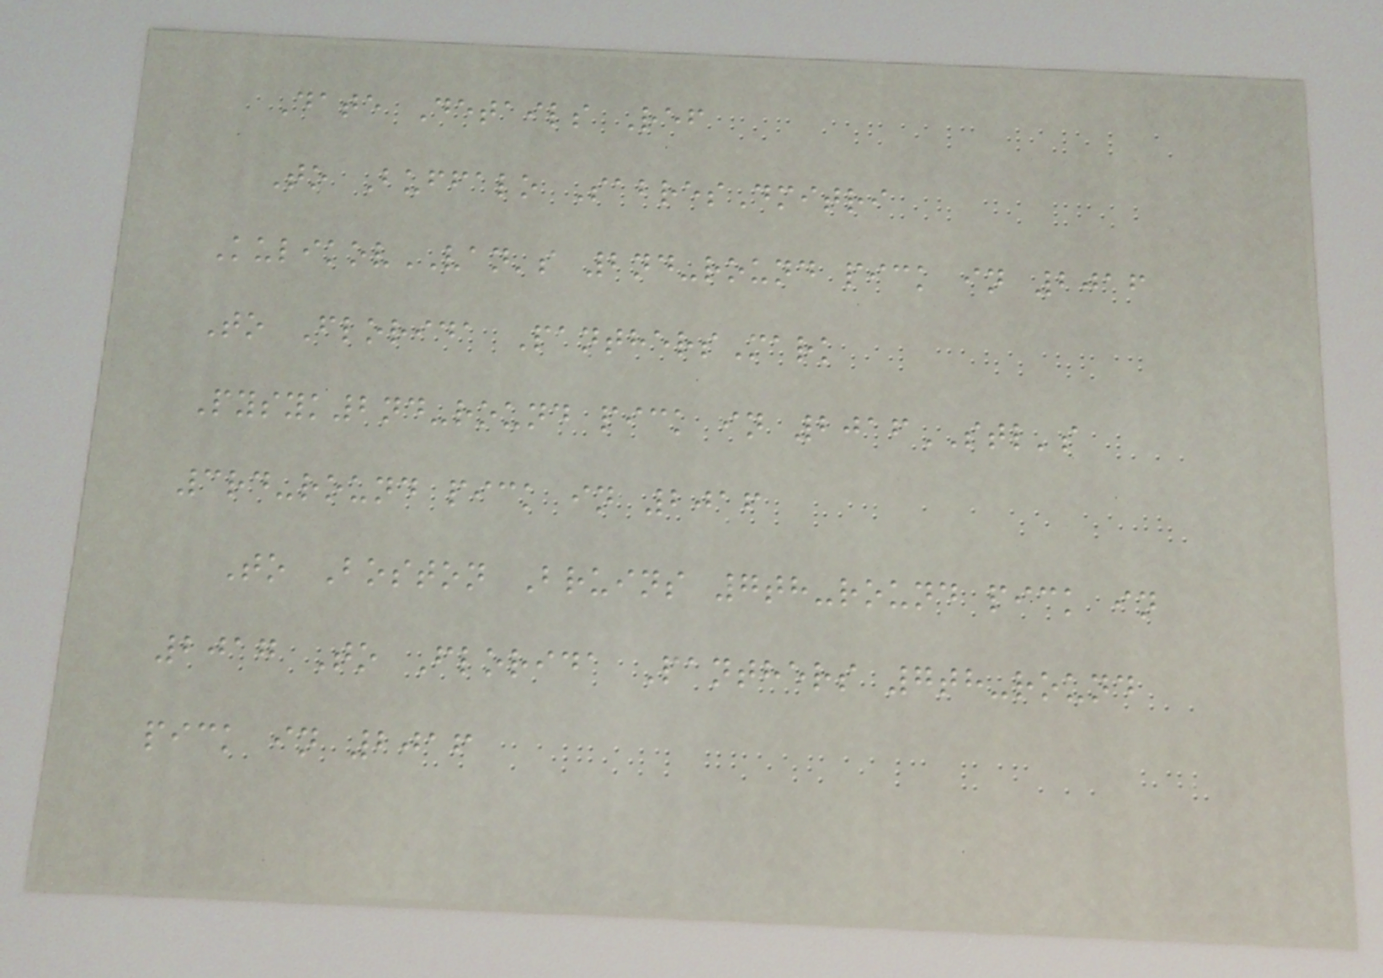Date Details Ref
To Buffalo SabresDmitri
KulikovVAN's 2nd-round pick in 2016
To Florida PanthersMark
Pysyk2nd-round pick in 2016STL's
3rd-round pick in 2016
To Boston Bruins 7th-round pick in
2017 To Florida Panthers 7th-round
pick in 2016
